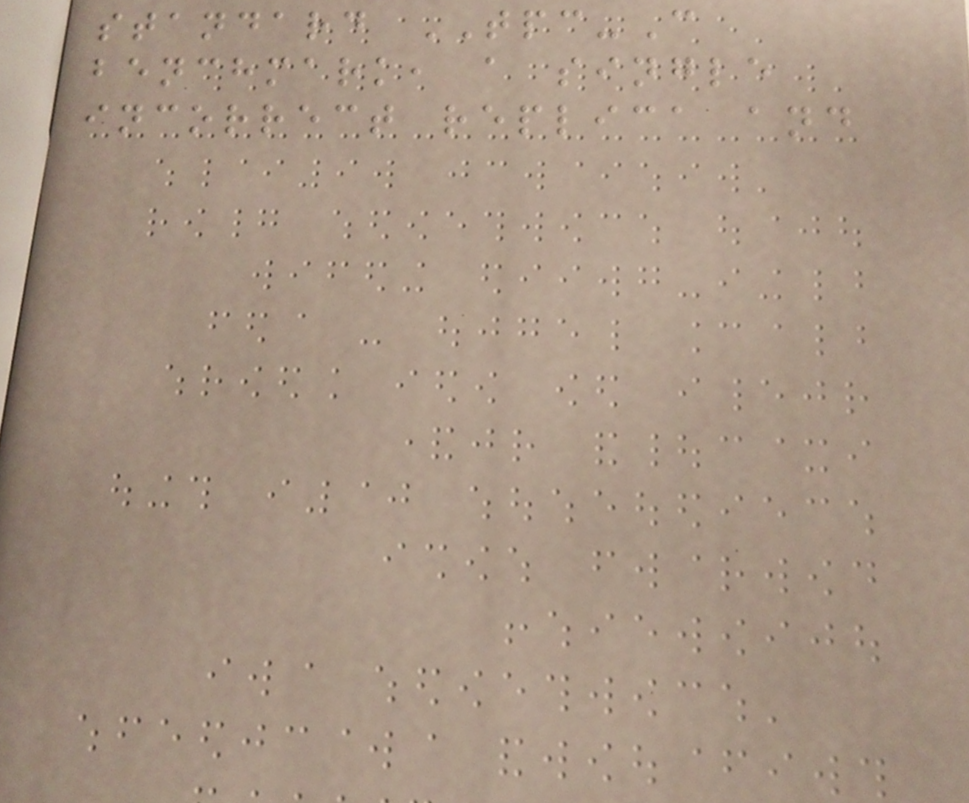standard TPC-C
benchmark, a single
incorrect replica and
